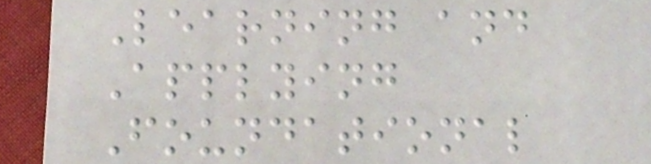Learning and
Applying
Foundational
